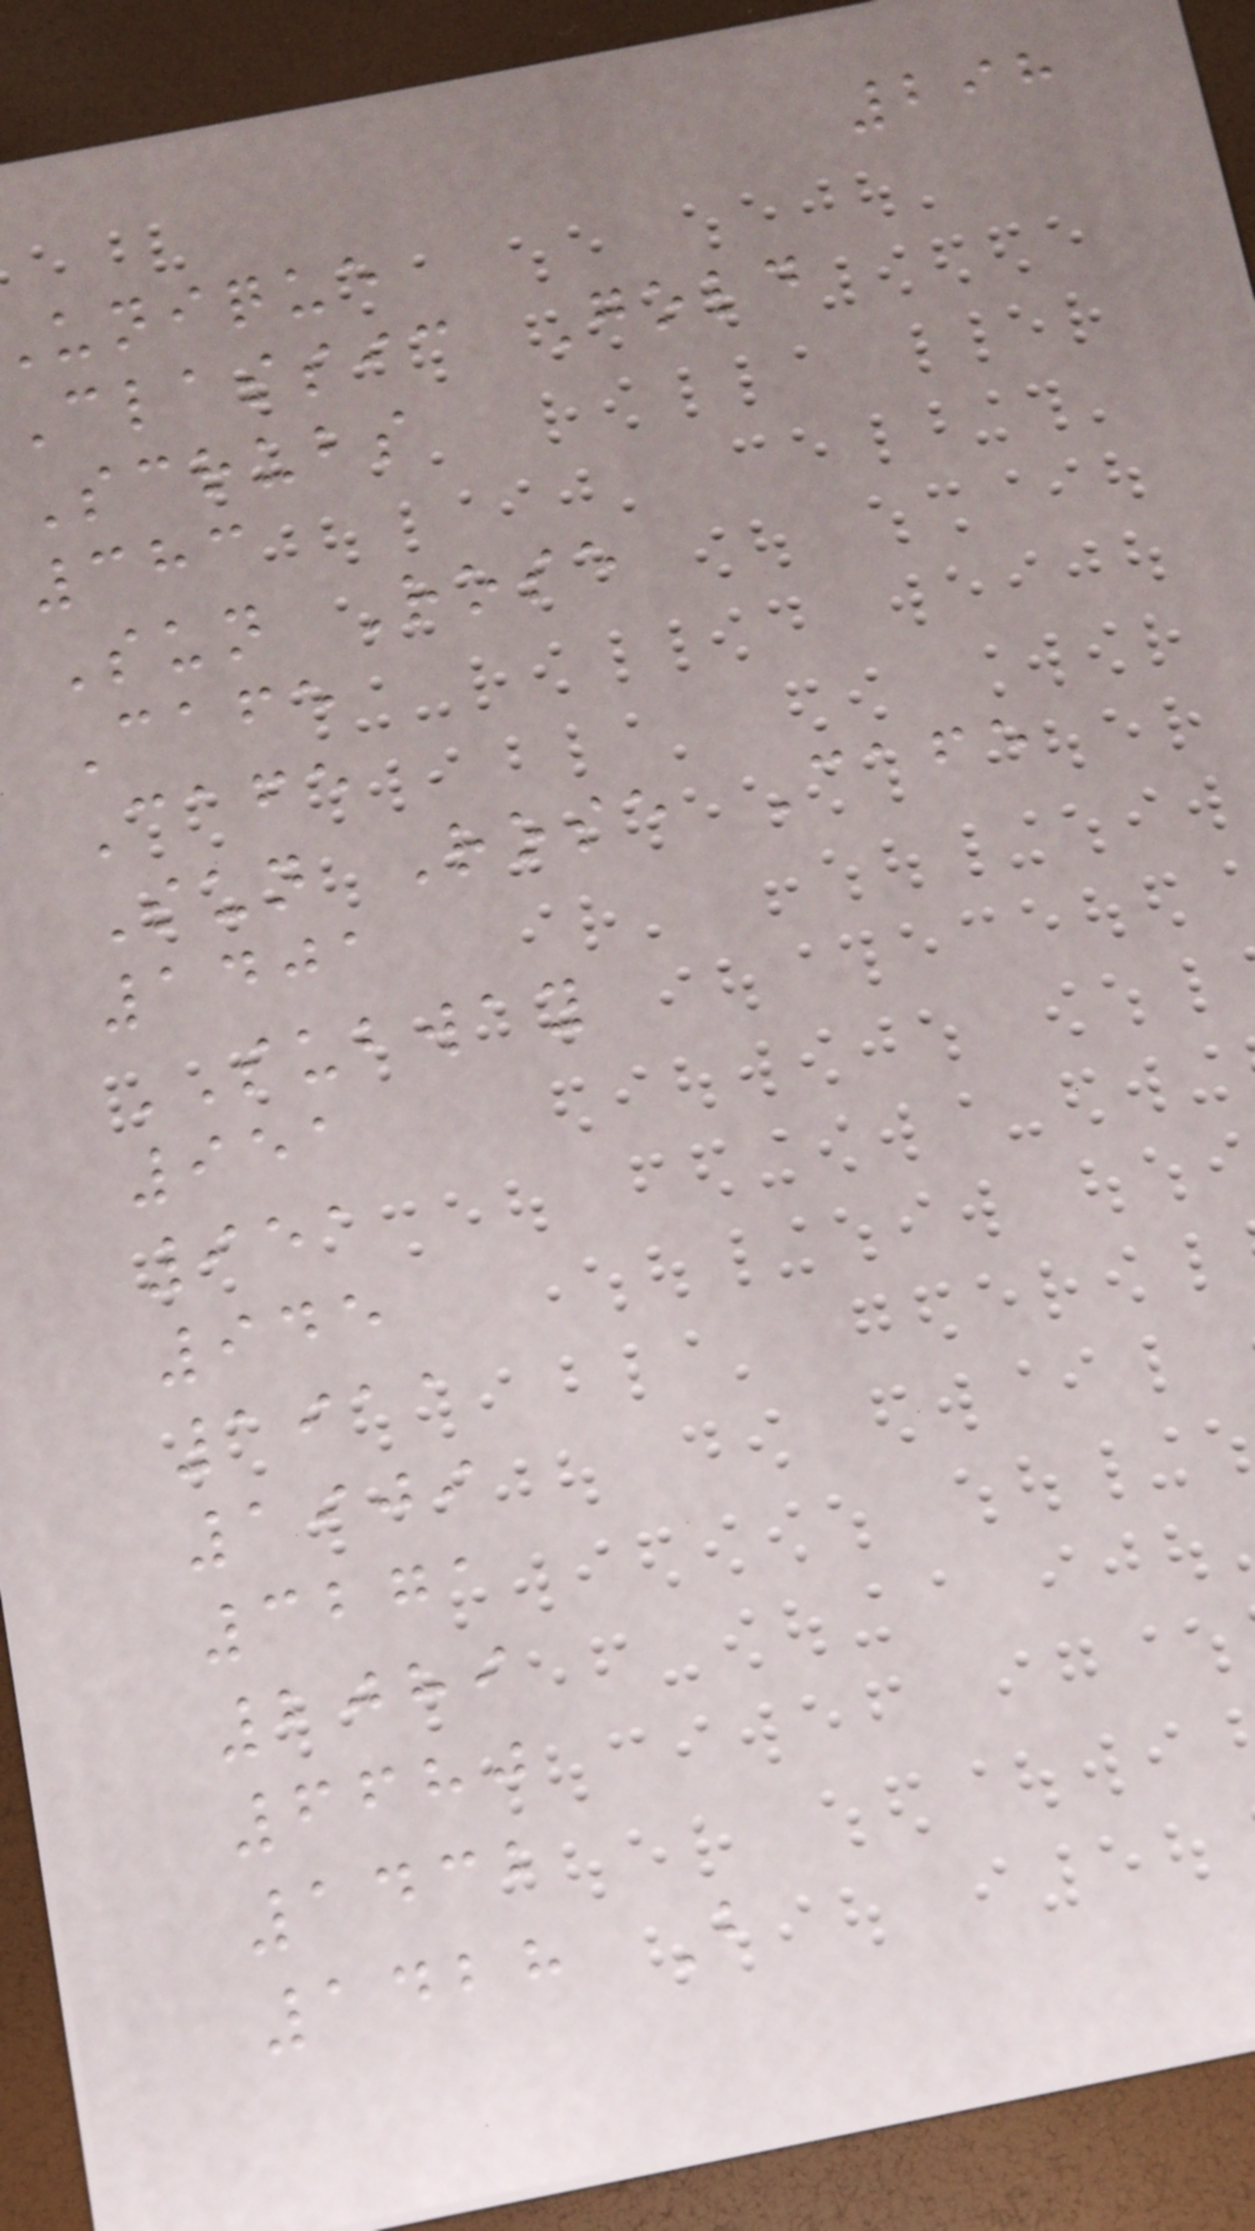298
unique
Classic Gold
Scrubs
383
Sun Rose
Cafe
Cafe
Sun Rose Cafe
1401
SUBWAY
951
951
945
1911
1909
3271
2089
6680
1432
1428 B
